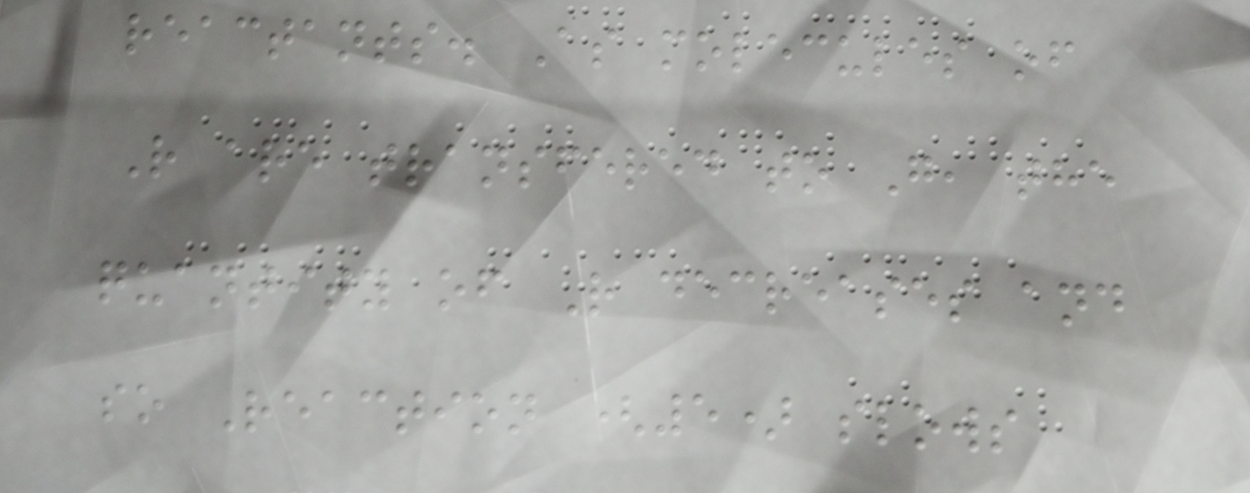reactants. As molecules of
R are transfered to G, the
quantity of R decreases and
so Reaction (5) slows
